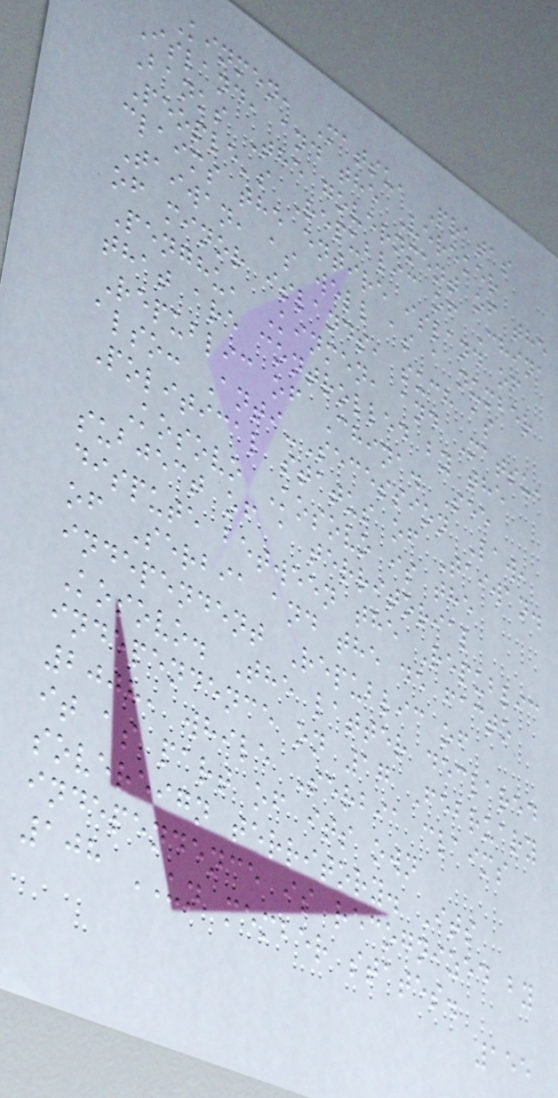Kinmen, Matsu, Pratas
Island, and the Vereker
Banks The government of the
People's Republic of China
claims the entire island of
Taiwan, as well as a number
of minor islands, such as
Penghu, Kinmen, and Matsu,
that are controlled by the
Republic of China. See
also: Anti-Secession Law,
Political status of Taiwan.
Kosovo Kosovo is the
subject of a territorial
dispute between the Republic
of Serbia and the de facto
independent Republic of
Kosovo. The latter declared
independence on 17 February
2008, while Serbia claims
it as part of its own
sovereign territory. Its
independence is recognized by
108 UN member states.
155
